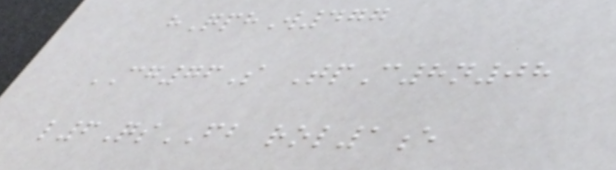hQphW477
CG76S TpC8n08
l6QsFB rol1e
